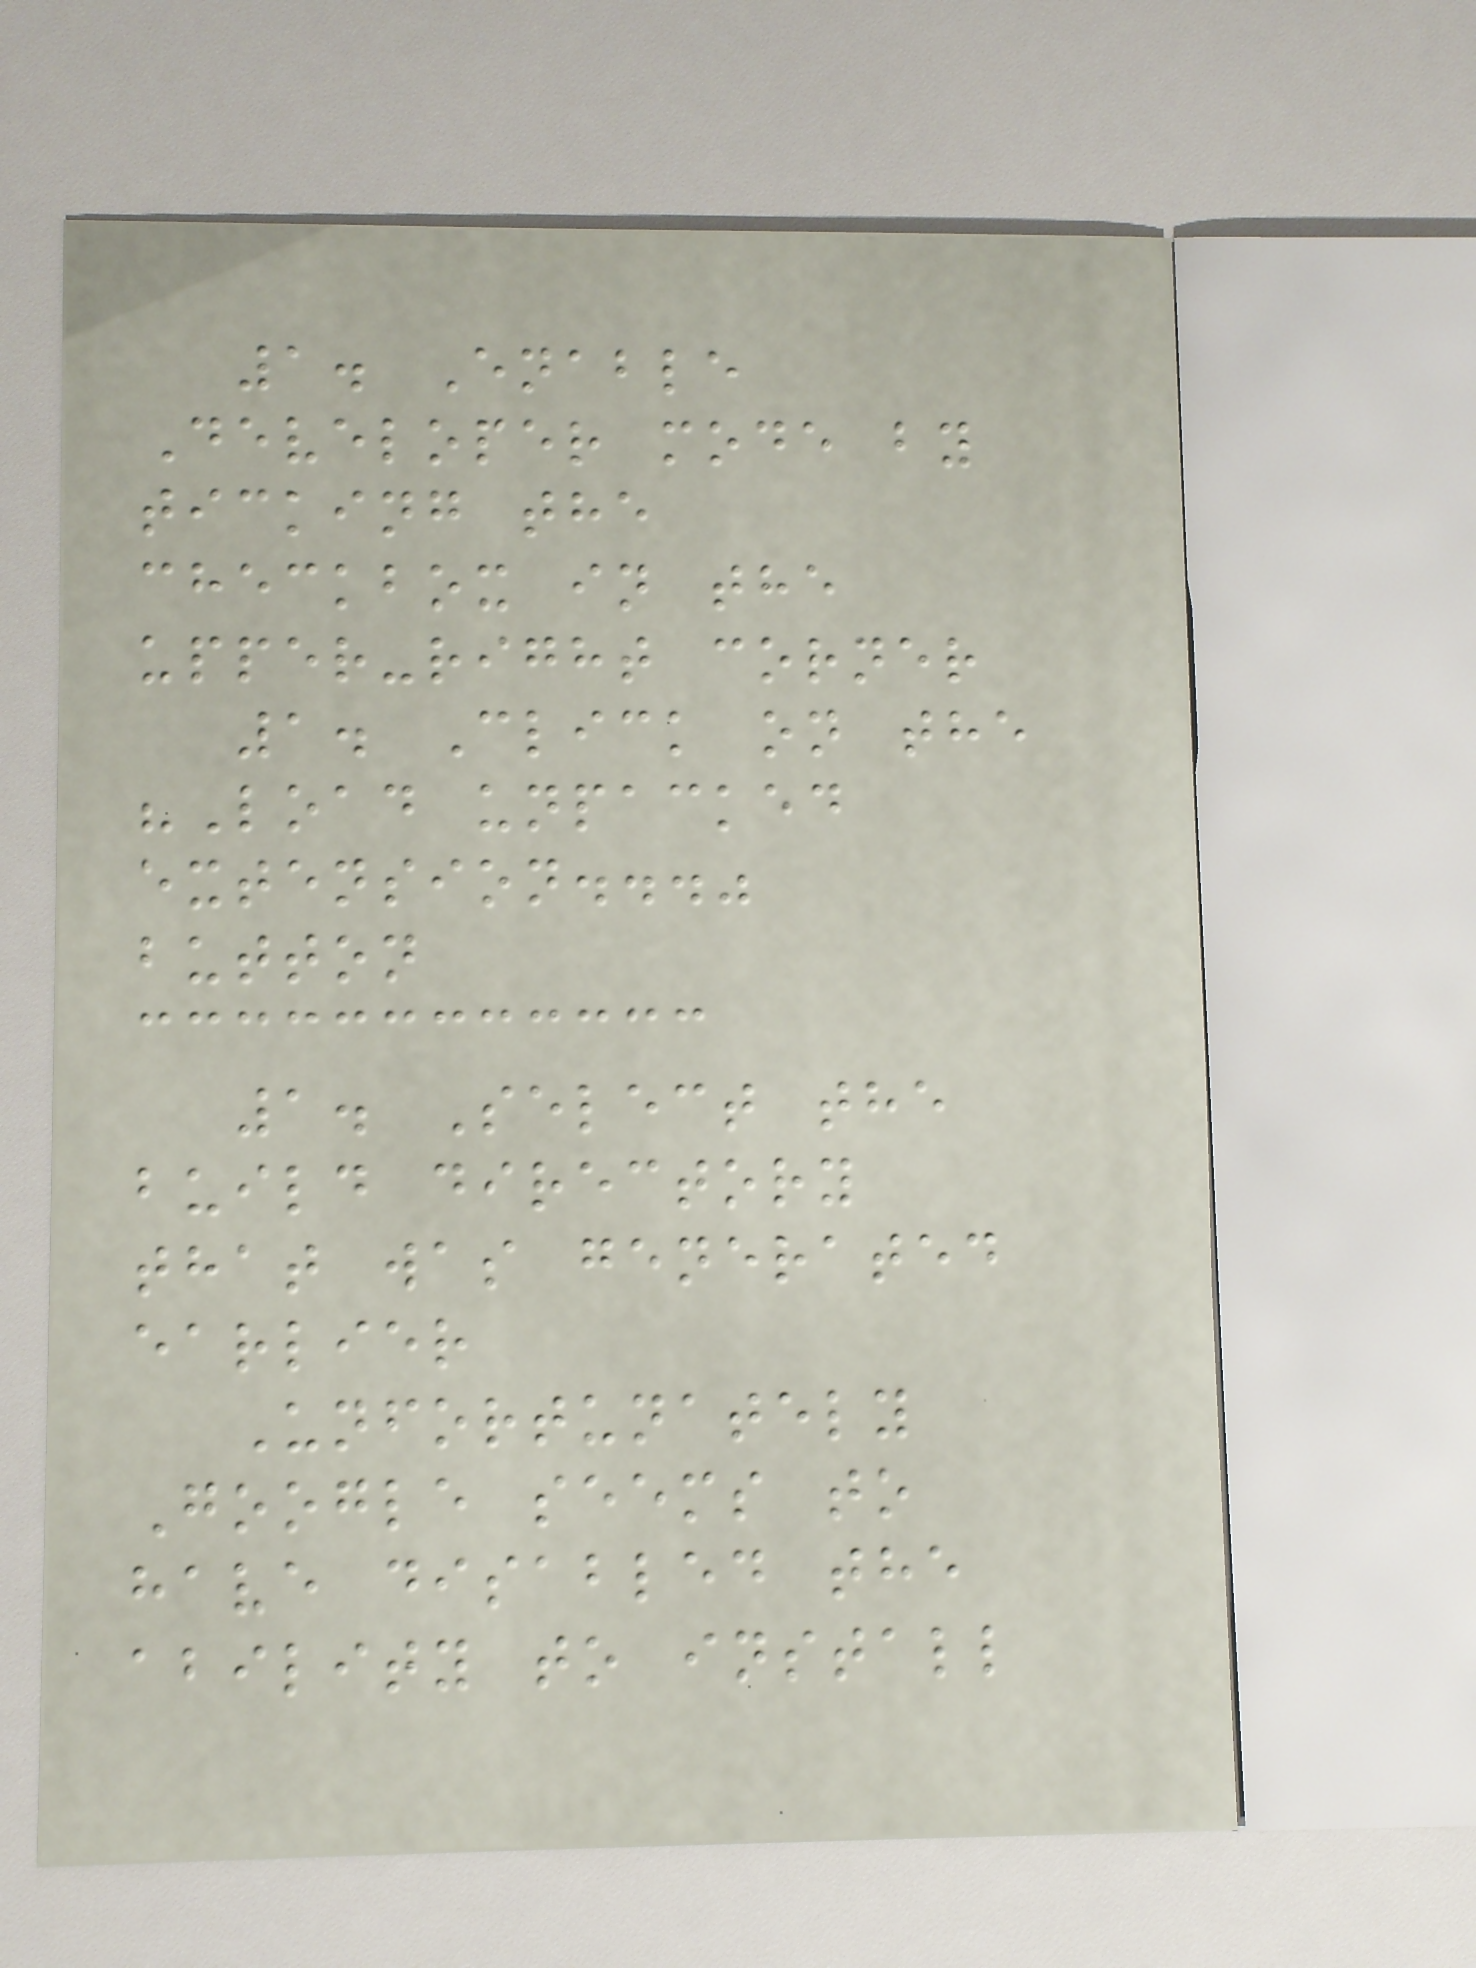1. Enable
Developer mode by
ticking the
checkbox in the
upper-right corner
1. Click on the
"Load unpacked
extension..."
button
1. Select the
build directory
that was generated
earlier
Unfortunately
Google seems to
have disabled the
ability to install
